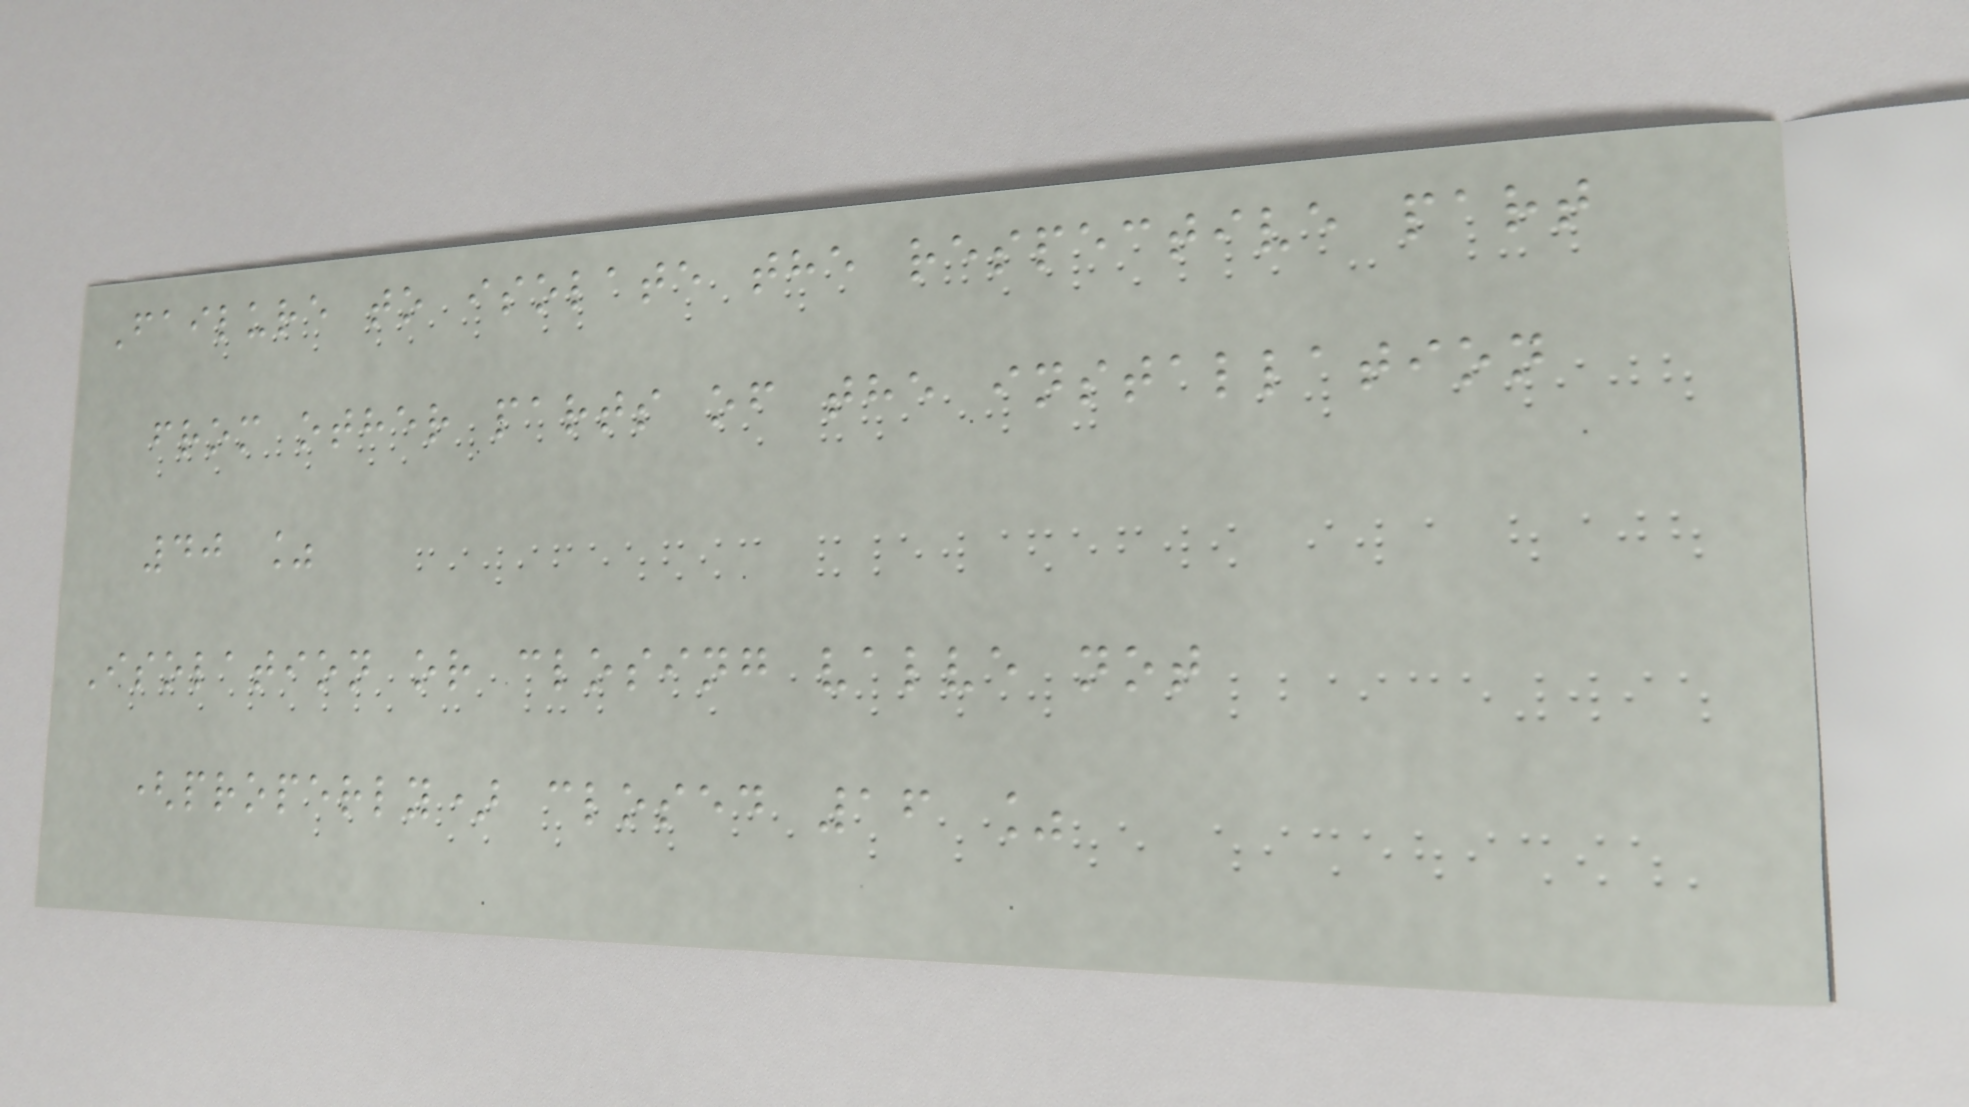Failure to isolate the respective part
from other parts of the installation
40 %
Isolation or closing valve not
(properly) closed 16 %
